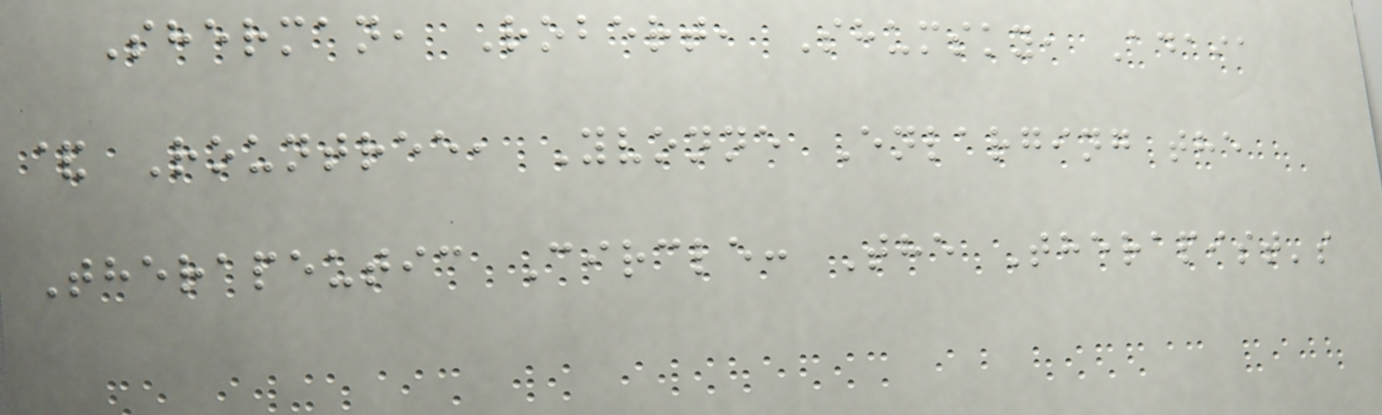Sherman, Robert, Shumsky, Adaia
& Rountree, Yvonne Enlarging the
Therapeutic Circle: The Therapist's
